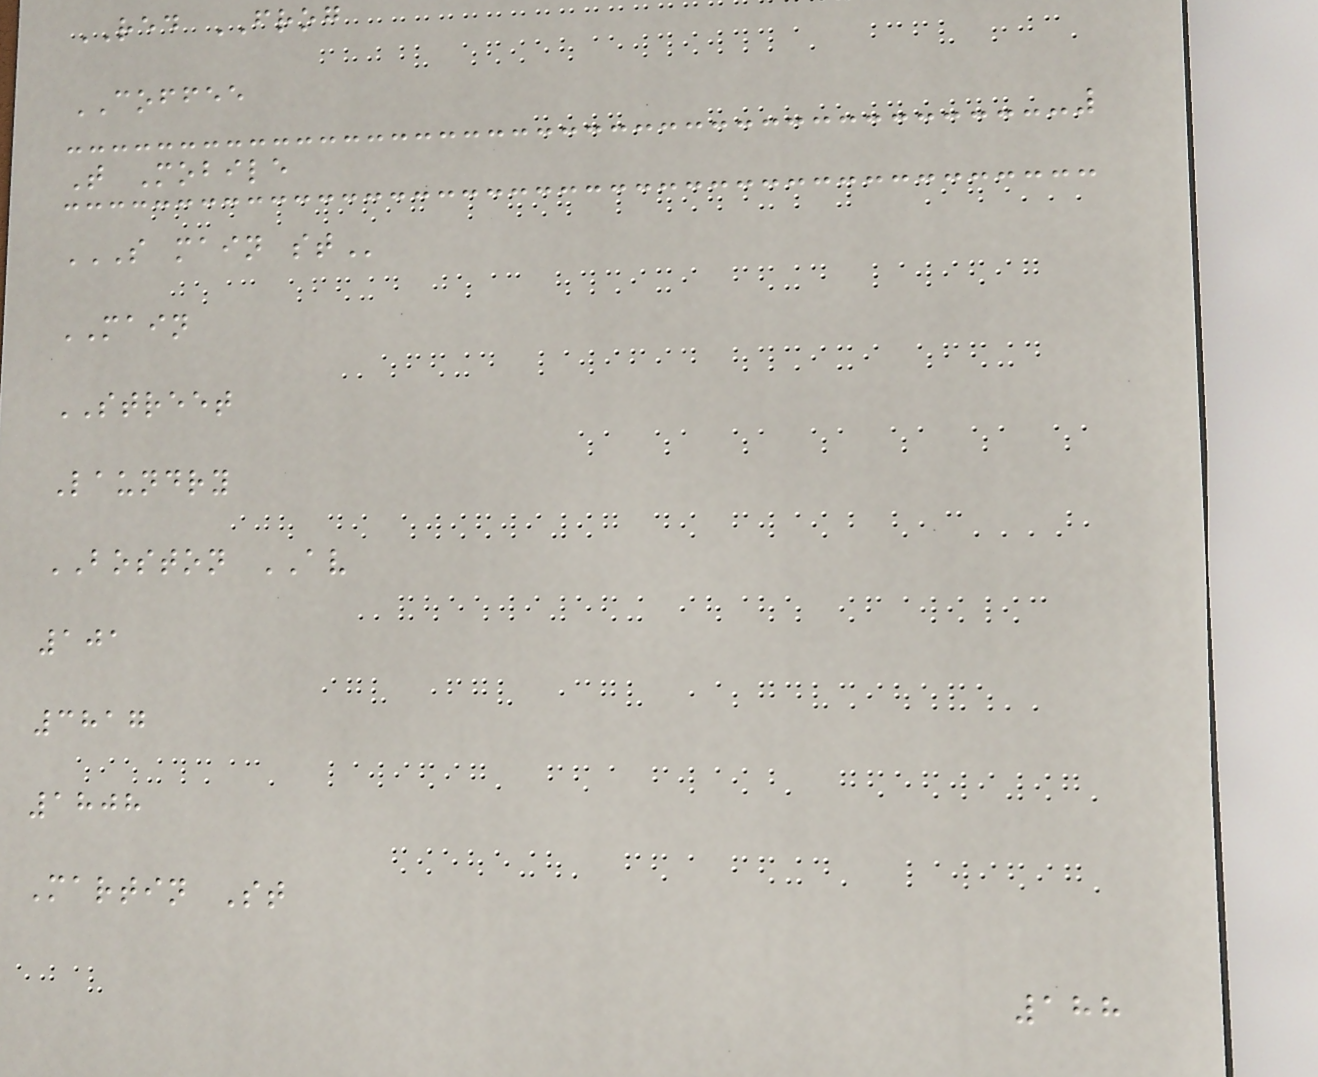RED FROG
COFFEE
T Mobile
S MAIN ST
MAIN
STREET
Laundry
BOSTON AV
101
3817
1808
Martin St
188
